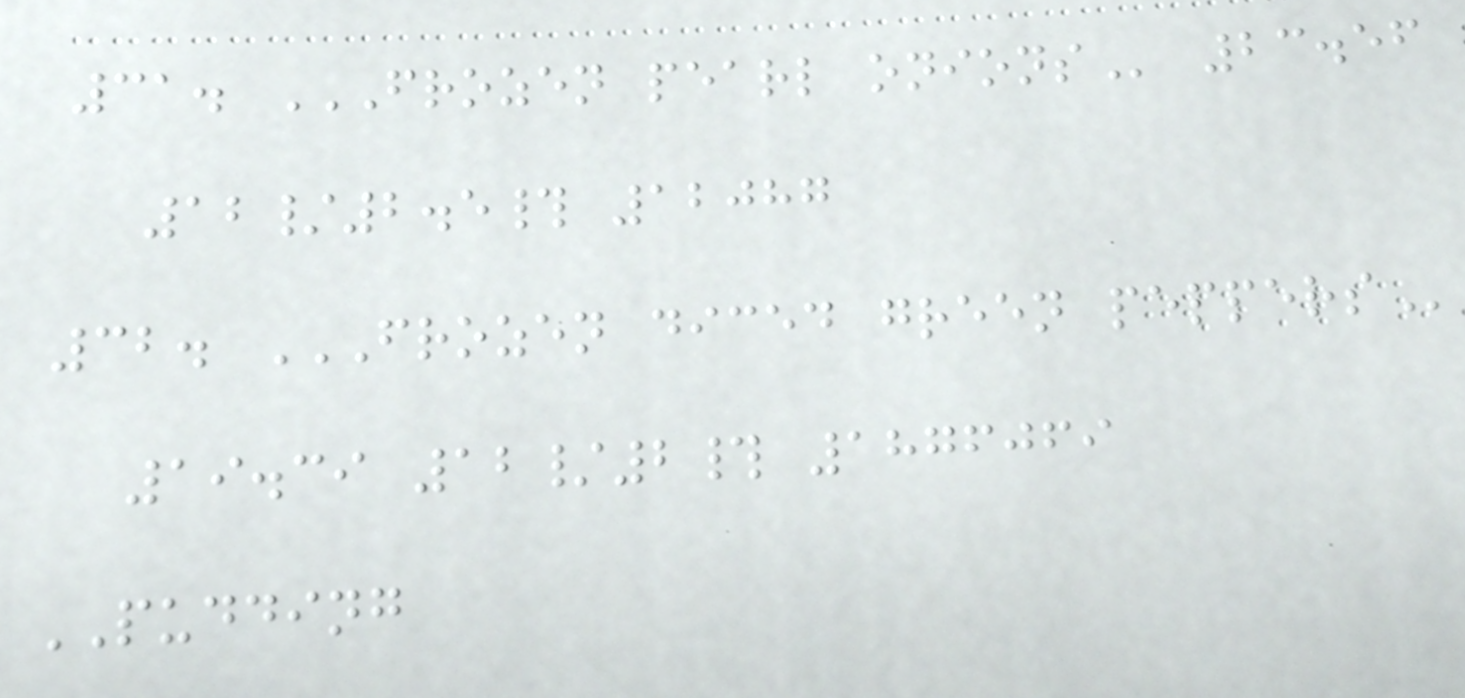31. FROZEN PEARL ONIONS 23.56
12/2.5# 12087
32. FROZEN DICED GREEN PEPPERS
19.39 12/2# 1876069
PUDDING
